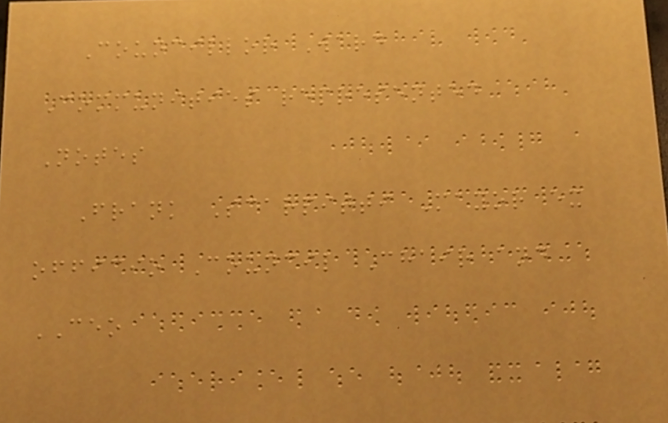Councillor Ward
Communities represented
Notes
Frank Scarpitti Mayor ex
officio Council Chair and
CEO
